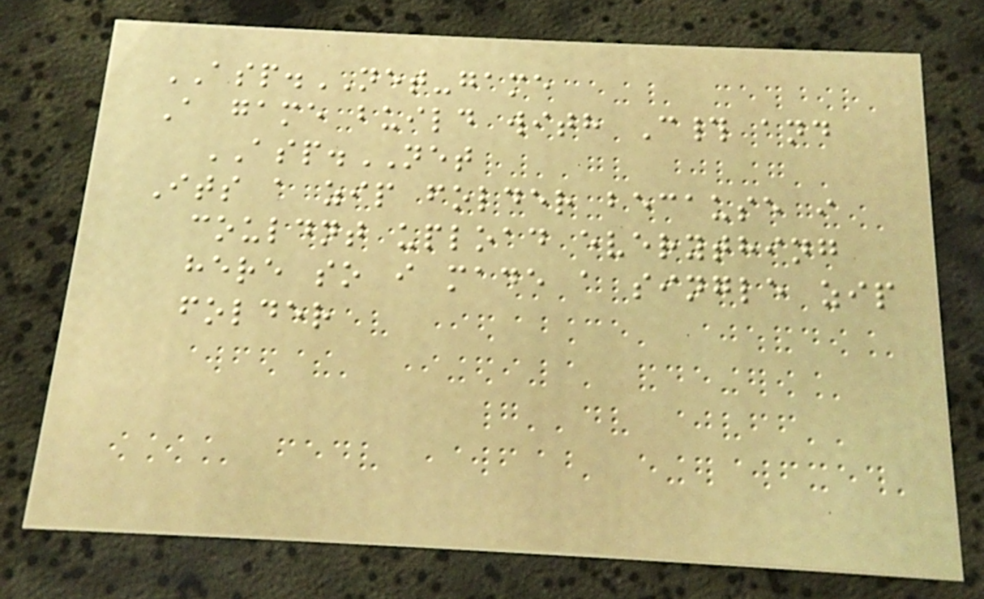ASP.NET-game
A game build with C# and
ASP.NET
Its a zip folder because i
couldnt upload everything
here so i made a single zip
folder
